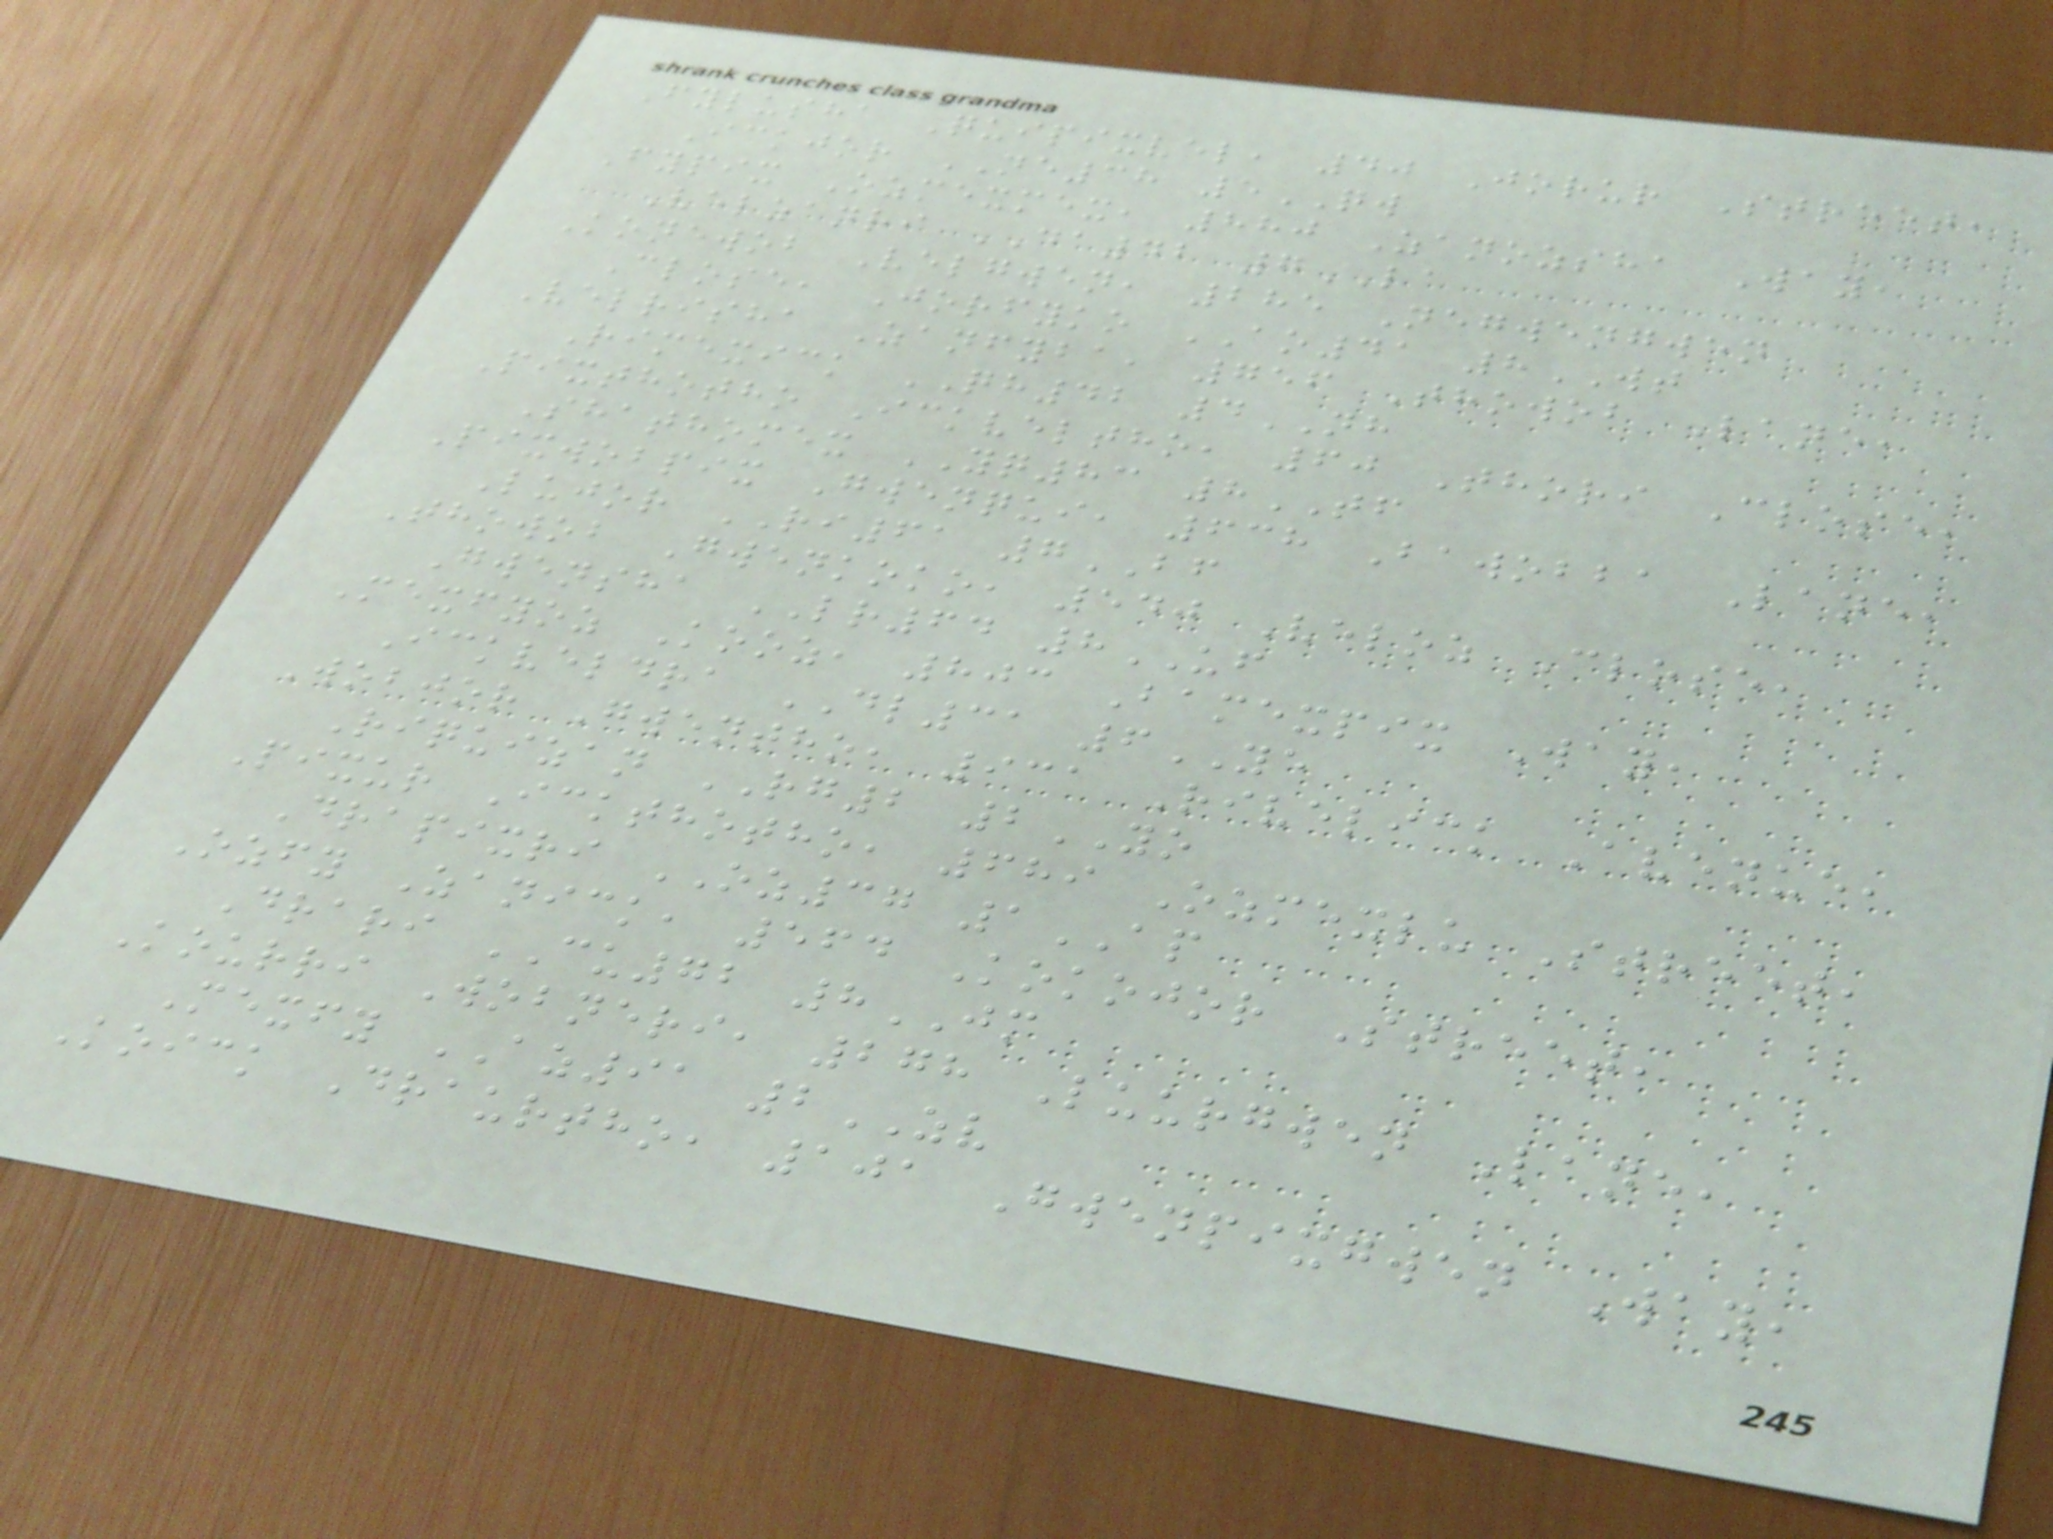Fylusha Quipixvel, 40 Jorur Street,
Ickjor NE38 5QW
Fypix Ozmexmex, 880 Zanozsha Way,
Velzanri DA42 7LA
Konewob Velgwen, 285 Negwengwen
Close, Jorfyko AO41 8WT
Velrisha Zanfyba, 756 Thowob Lane,
Rimexick QH42 4NH
Pixthotho Ickveltho, 60 Thori Close,
Shathomex YQ83 8TF
Pixwobpix Gwenqui, 638 Bawobba Lane,
Lujor RI61 7BF
Thowob Gwenkoko, 540 Veloz Close,
Gwensha LR64 8UF
Mexfyoz Kooz, 803 Bamexpix Way,
Ickveldra DL31 6YE
Wobjor Gwentho, 931 Rivelick Avenue,
Riquizan RG2 2YO
Pixur Ickthotho, 689 Ozmexlu Street,
Drapixri OZ37 1AP
Ozfy Zanick, 564 Kokojor Street,
Drari CU72 8JM
Kourri Wobneri, 278 Luurgwen Lane,
Mexfy AZ91 2ZV
Koick Draurtho, 101 Gwenpixgwen Way,
